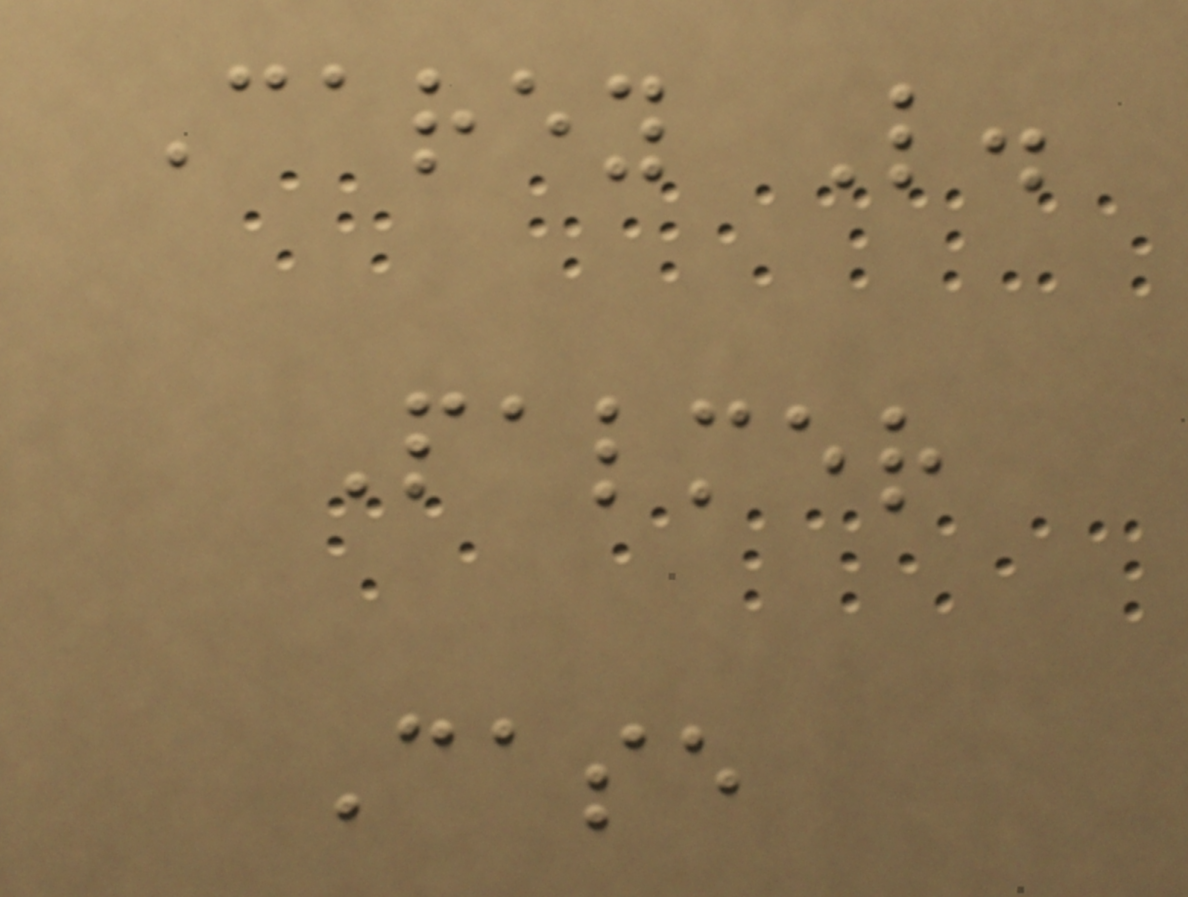Carey L.
Palmer
Case
